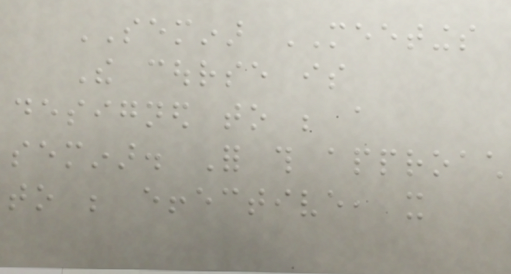SEMINAR MEETINGS
The course is
designed to be a
seminar. For this approach
to be effective, it
